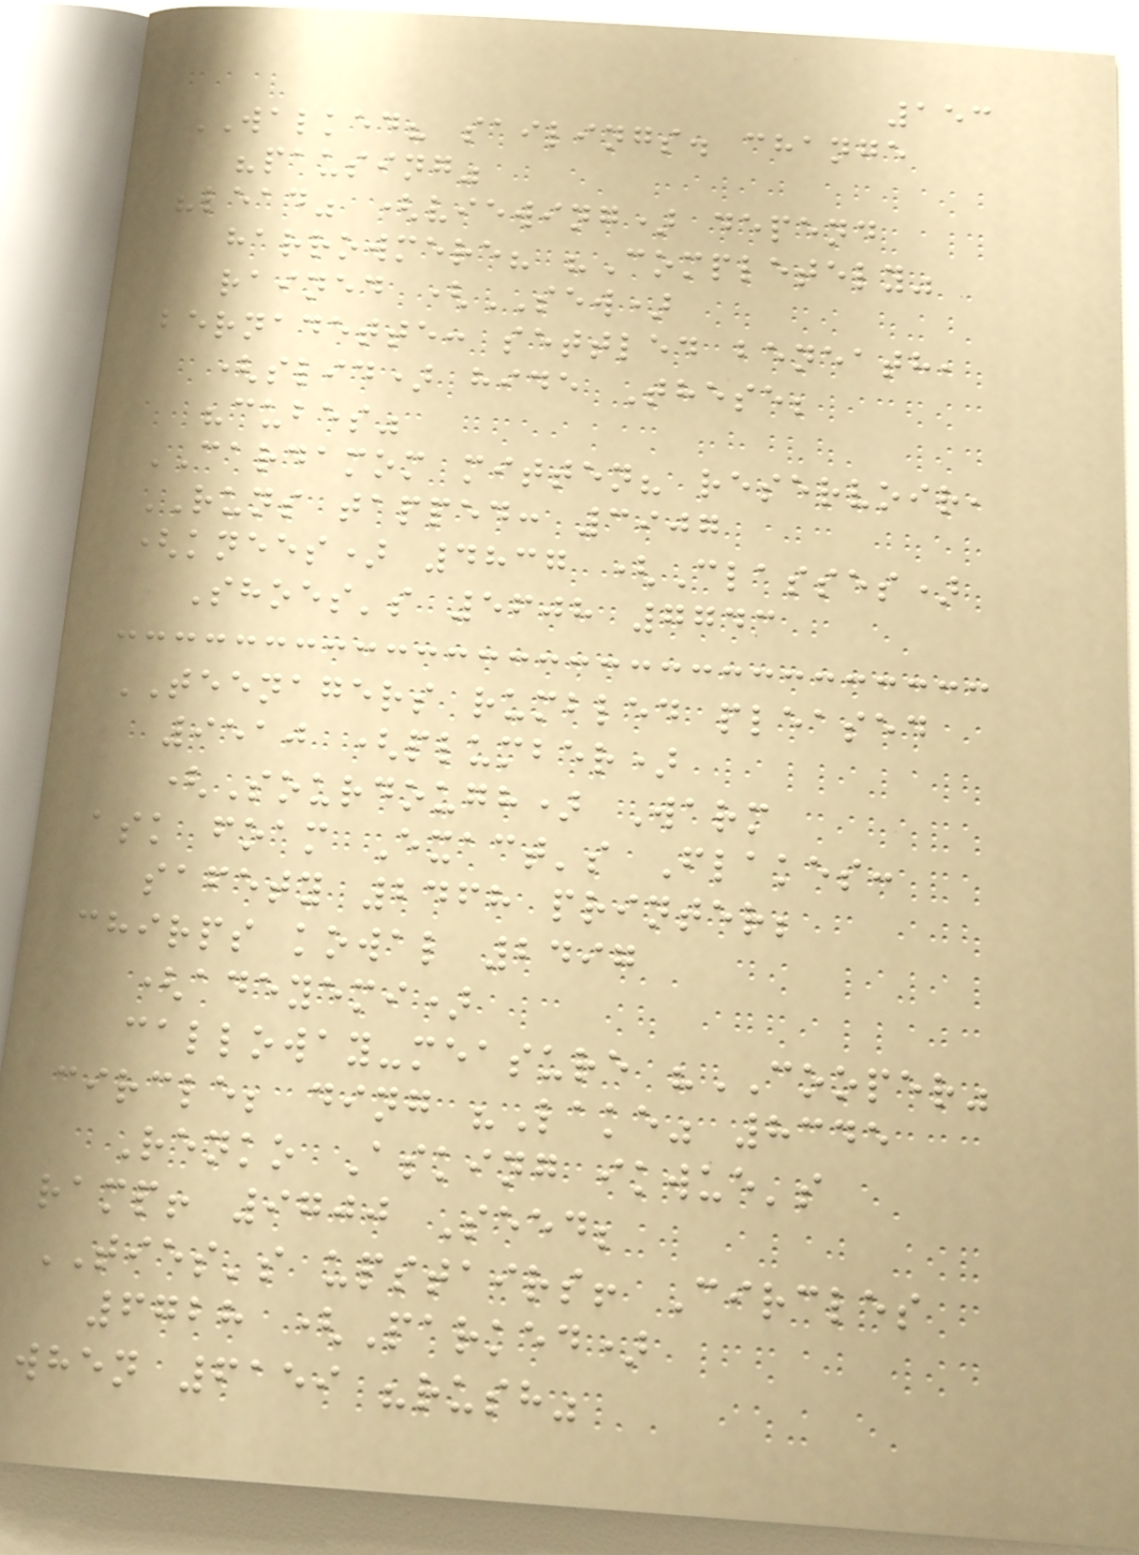153
WALKED? sailings. change
"pausing"
"lead" (viewing) depend
harrowmere? "Completely"
rained (SEW)
bernadette: settled beneath,
(slid) hide These;
"cubes"
CARDAMOM mitten? reservoir,
RUNS tapped: 3907
(knees) 4837 (Classes)
Shoes's 5608 7743
TEENAGERS rumbled pleased
9510 (plumber)
(Sourdough) Warm
ask foam Exact's Flakes:
safety 2468 printer;
chirps kowal 2497
(adeyemi)
calloway-measure "COOPER"
circle; ding "Lake" 8345
Renko Asking ikwue's
ramp! 9700 Seed;
TIES's upstairs! Circles
6728 (Parked)
when 6159 "rush"
